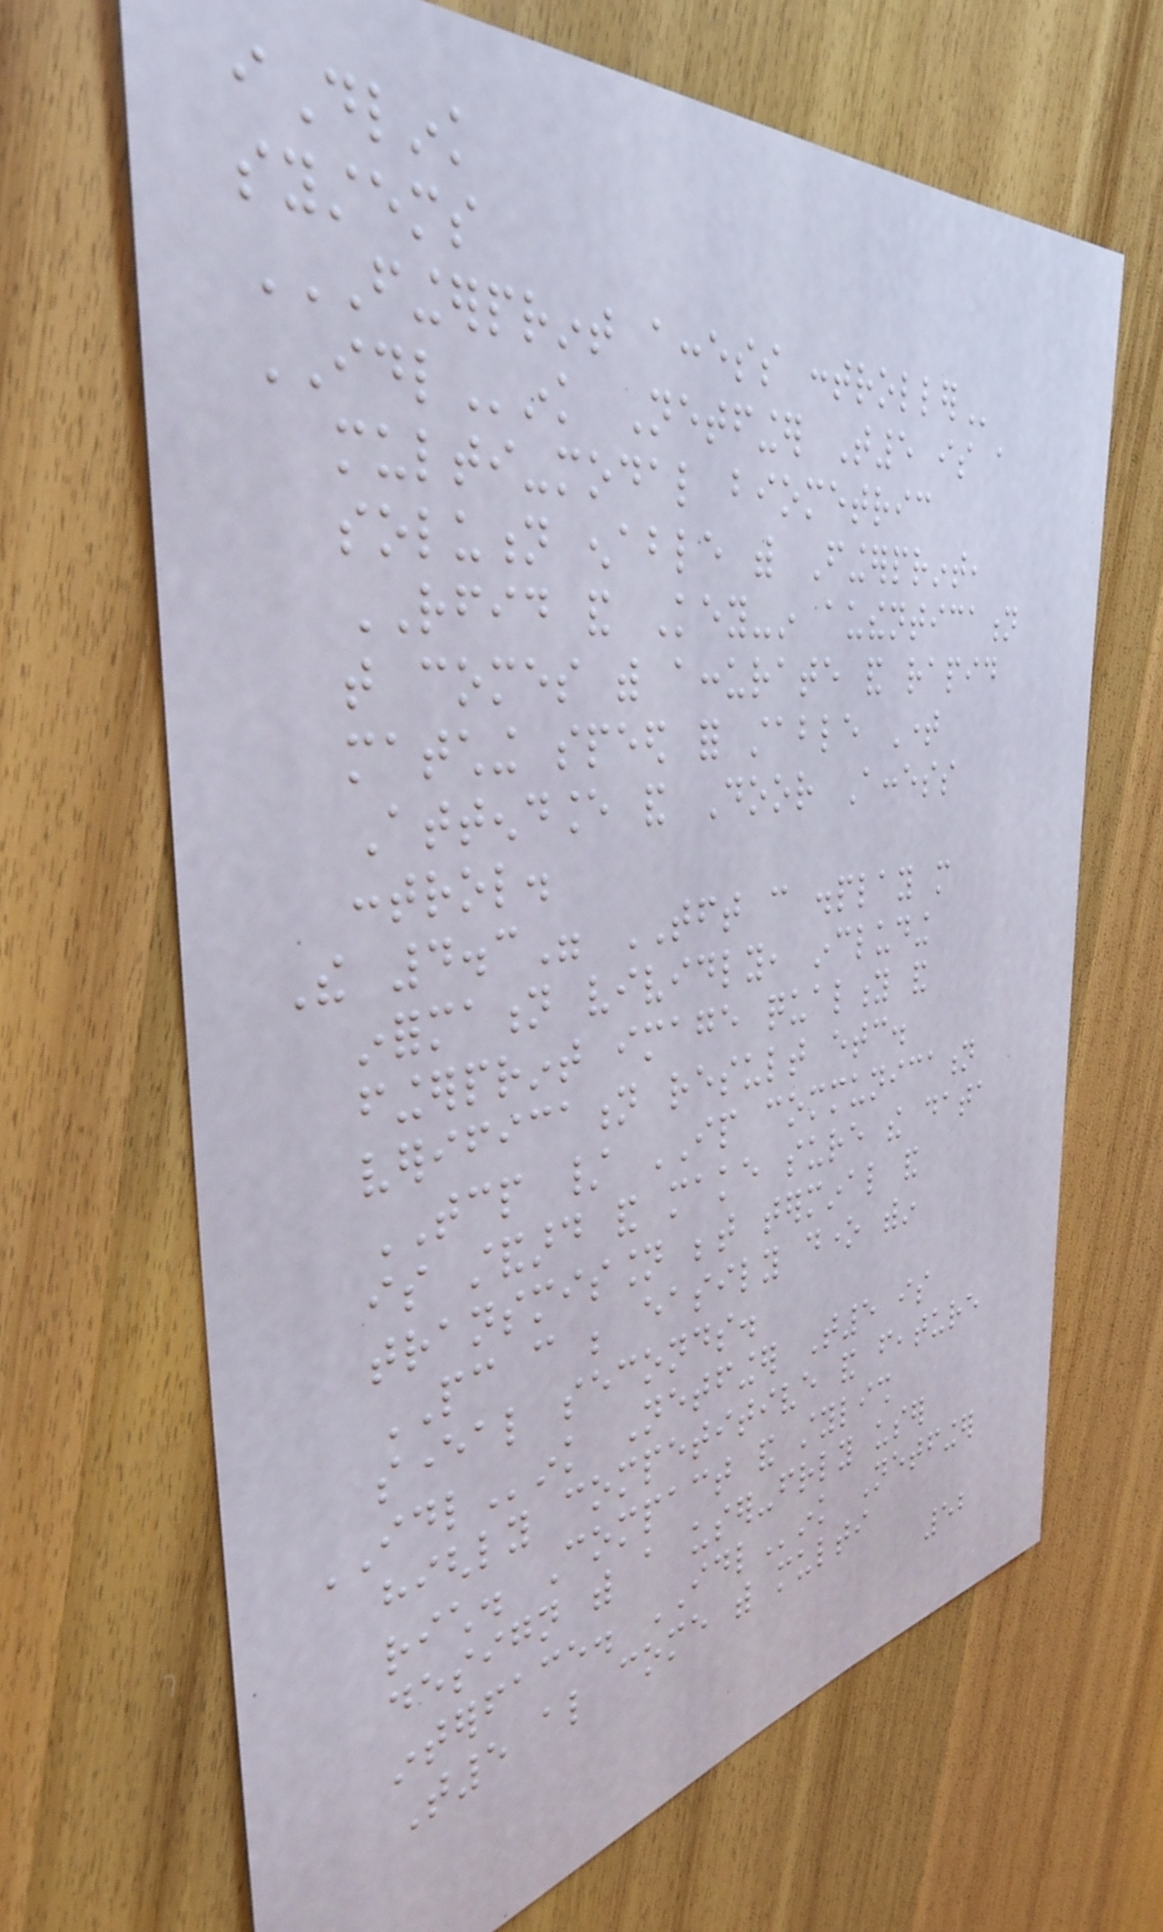iDlink
systems
FINGERPRINT ACCESS CONTROLLER
IDLink Netfinger T5 is a
multi-modal biometric
solution enable with Fingerprint,
RFID and Key-in authentication
that comes with accurate and rapid
matching speed for stable Time
Attendance and Door Access
control.
The 4.3" TFT can display more
information vividly, including
fingerprint image quality and
verification result etc.
TCP / IP communication
is standard and make sure the data
transmission between terminal and
PC can be easily done within
several seconds.
IDLink Netfinger T5 is
highly competitive and feature
rich. Compact and stylish
design with a user-friendly user
interface. IDLink Netfinger
T5 also come with multi
52
